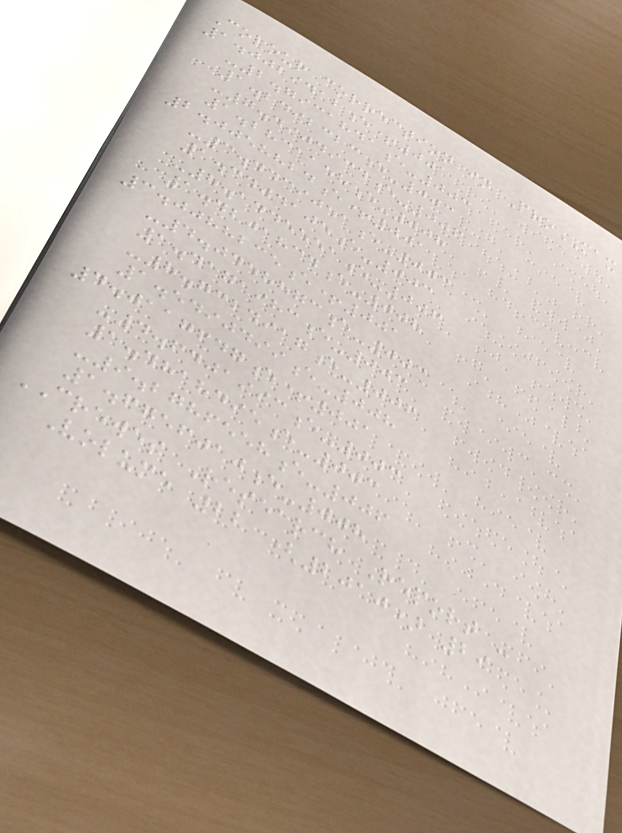Colour correction in ProMAX
1.0029412e+001
-2.7931841e-003
1.2492323e-003
-7.4904934e-006
1.2831158e-008
2.0058824e+001
-3.4439051e-003
1.3404105e-003
-8.1445551e-006
1.4201834e-008
3.0088235e+001
-4.0458873e-003
1.4171983e-003
-8.7324917e-006
1.5490499e-008
4.0117647e+001
-4.6401993e-003
1.4818495e-003
-9.2786558e-006
1.6756010e-008
CREWES Research Report -
Volume 22 (2010) 29
